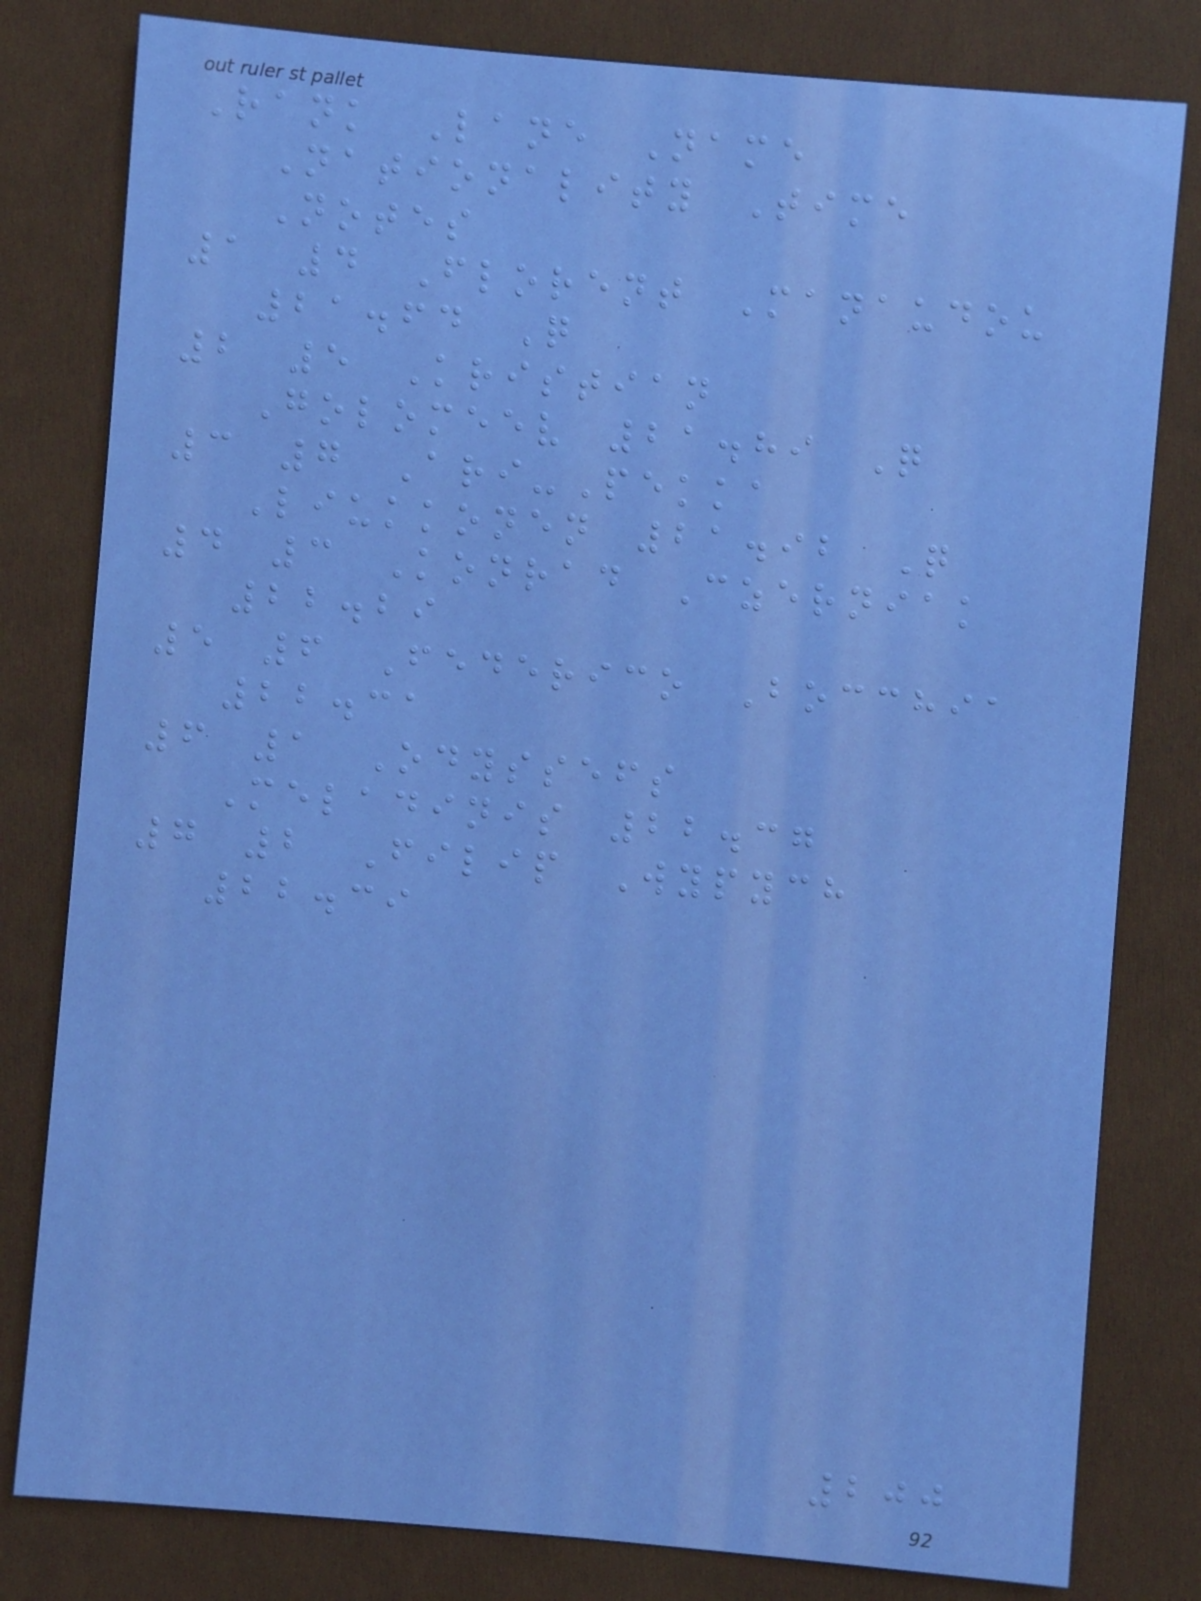Rank Lane Name
Nationality Time
Notes
1 4 Florent Manaudou
21.64 Q
2 5 Kristian
Golomeev 21.89 Q
3 7 Ari-Pekka
Liukkonen 21.92 Q
4 3 Konrad Czerniak
22.29
5 6 Federico Bocchia
22.31
6 1 Odyssefs
Meladinis 22.37
7 2 Filip Wypych
22.39
200
